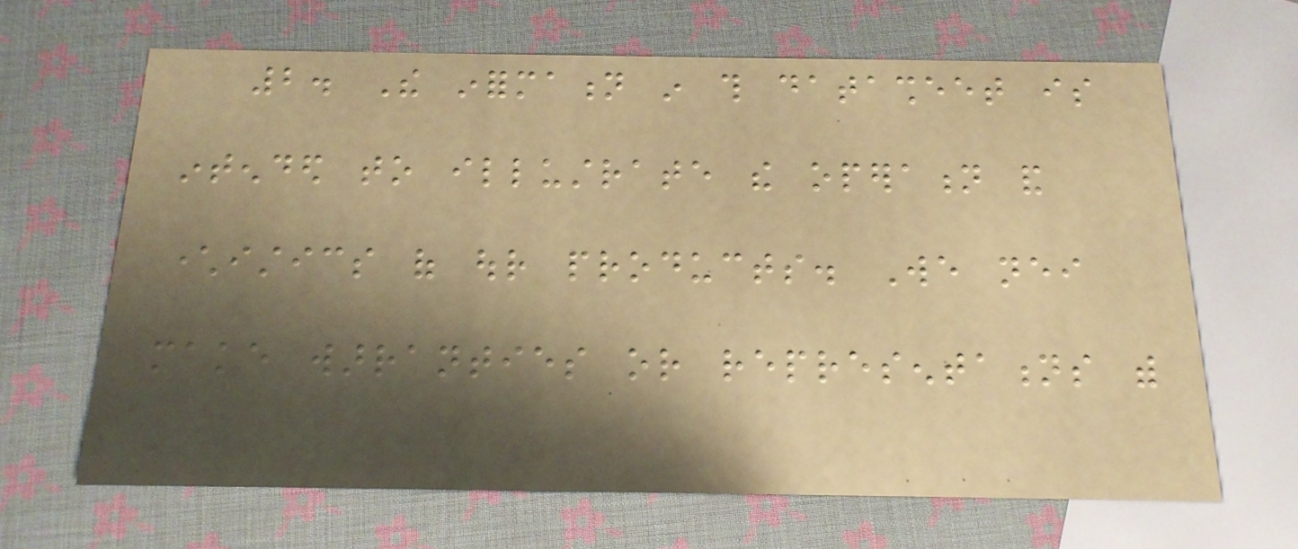2. The information in this datasheet is
intended to illustrate the operation and
characteristics of our products. We neither
make warranties or representations with
